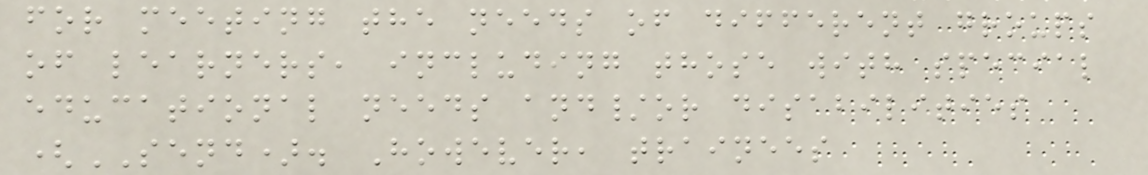for meeting the needs of different groups
of learners, including those with special
educational needs and/or disabilities
(SEND). However, trainees
